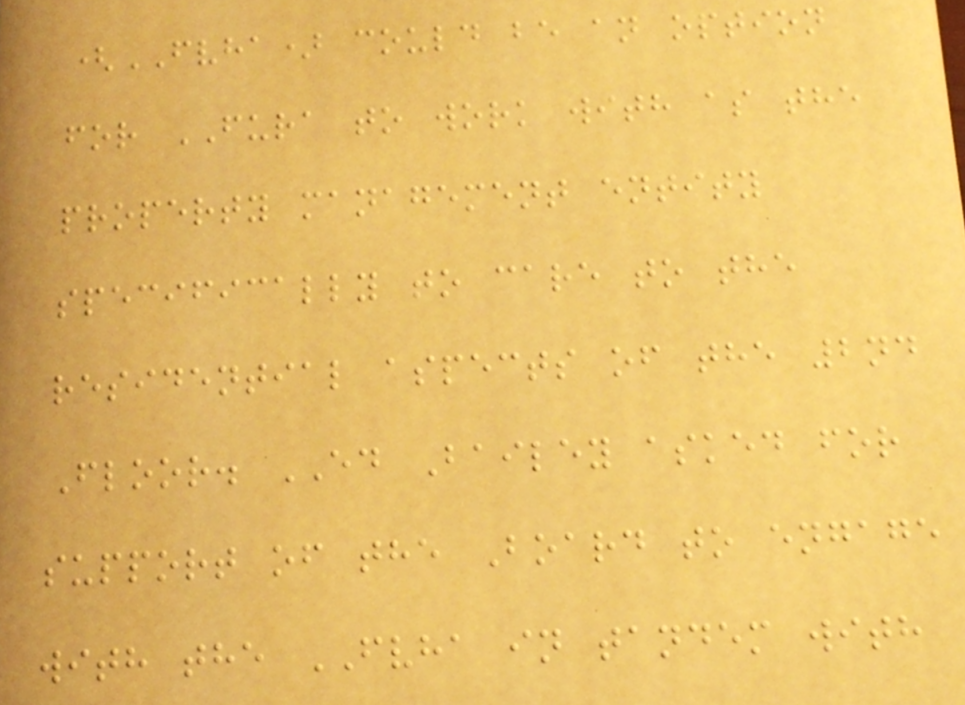(FVHA) could be an option
for FURA to work with as the
property management entity
specifically to care to the
residential aspects of the 2nd
Floor. ED Bailey asked for
support of the Board to engage
with the FVHA in tandem with
